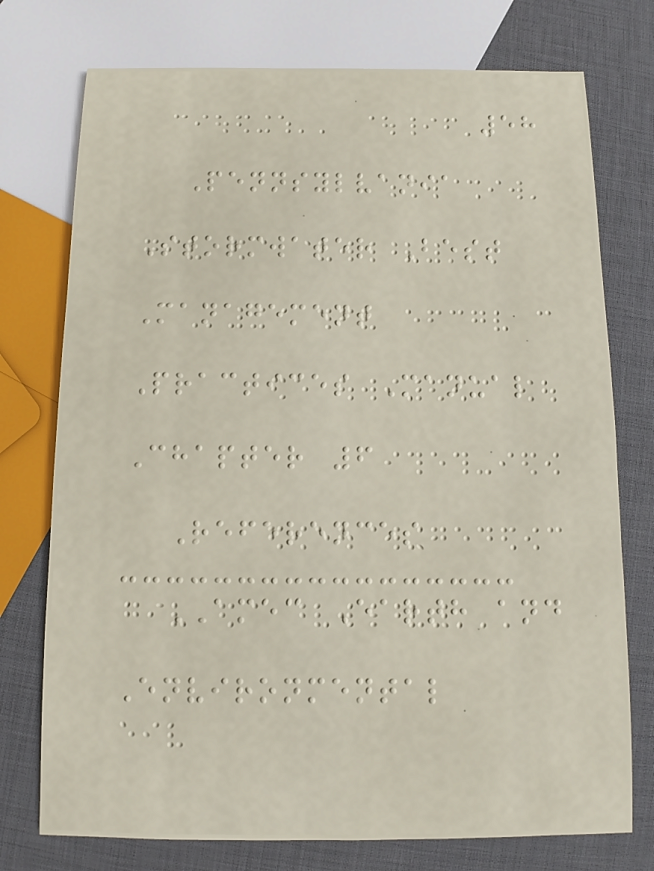58
Pennsylvania
Stormwater Best
Management
Practices Manual
Chapter 6
References
AMEC Earth and
Environmental
